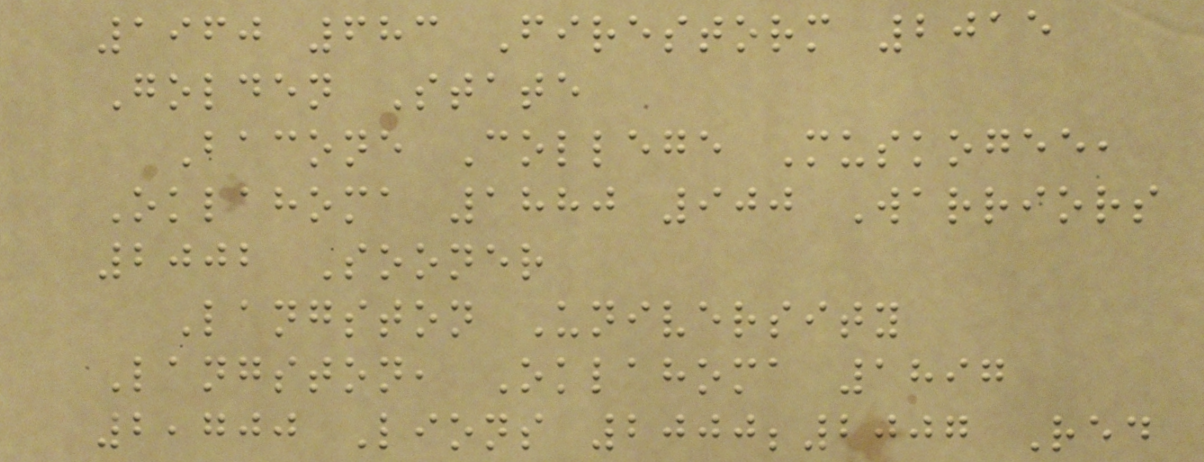1960 683 Firestorm 2015
Golden State
Bacone College Muskogee,
Oklahoma 1880 900 Warriors
2002 Sooner
Langston University
Langston, Oklahoma 1897
2,700 Lions 2000;2007 Red
